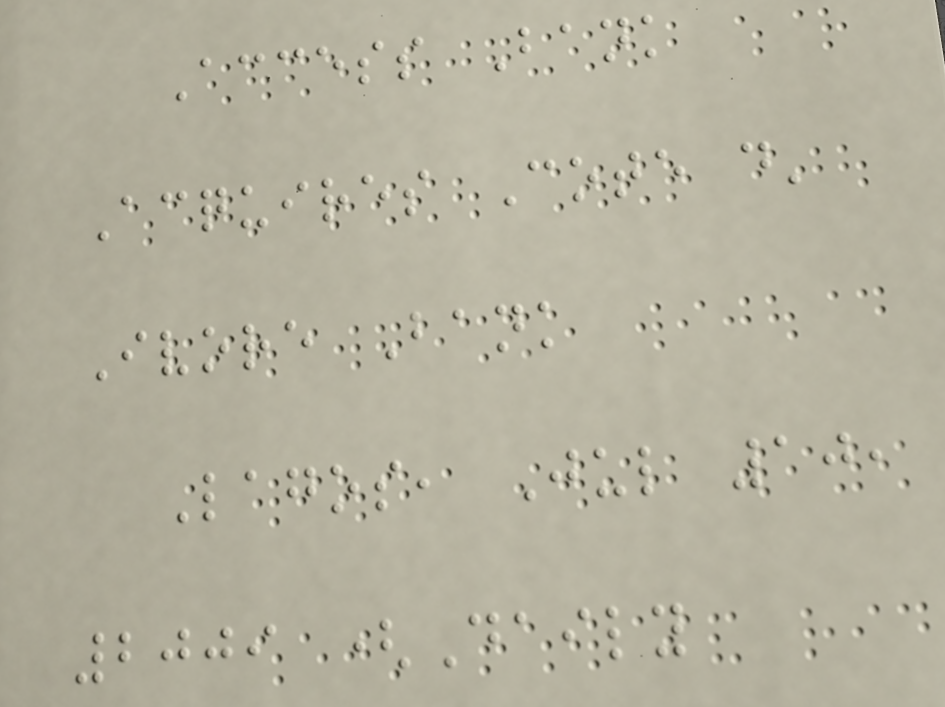Access Bank
Acquires Cote d'
Ivore Bank
Lagos, Jul 10,
2009 (Daily
